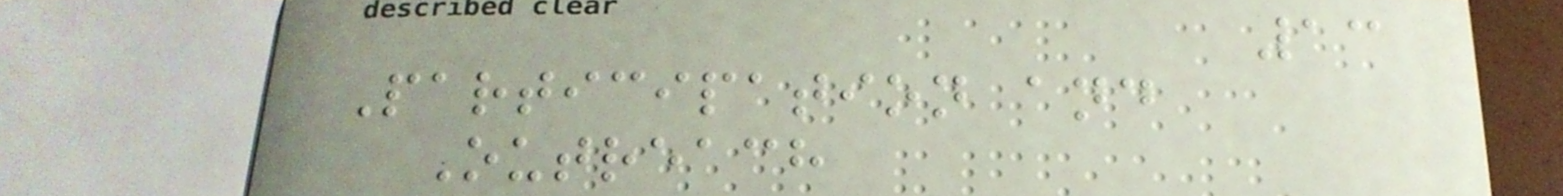13
Participation and
Outreach
